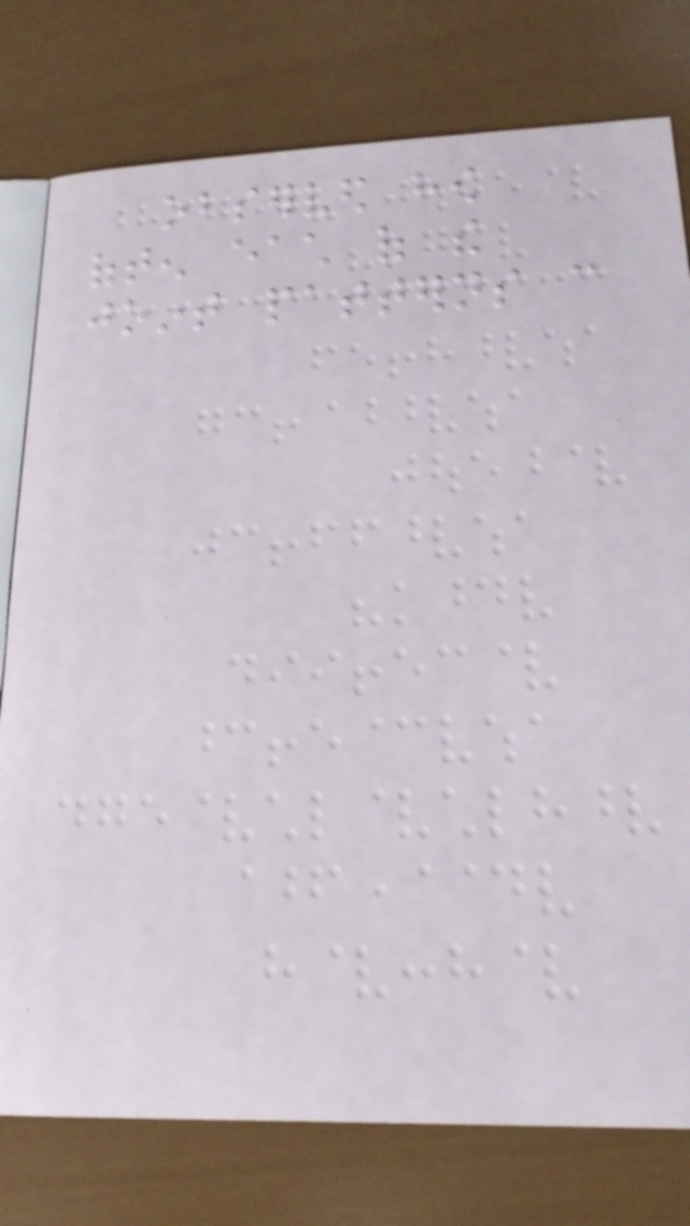observed how
often each of the
joint patterns can
